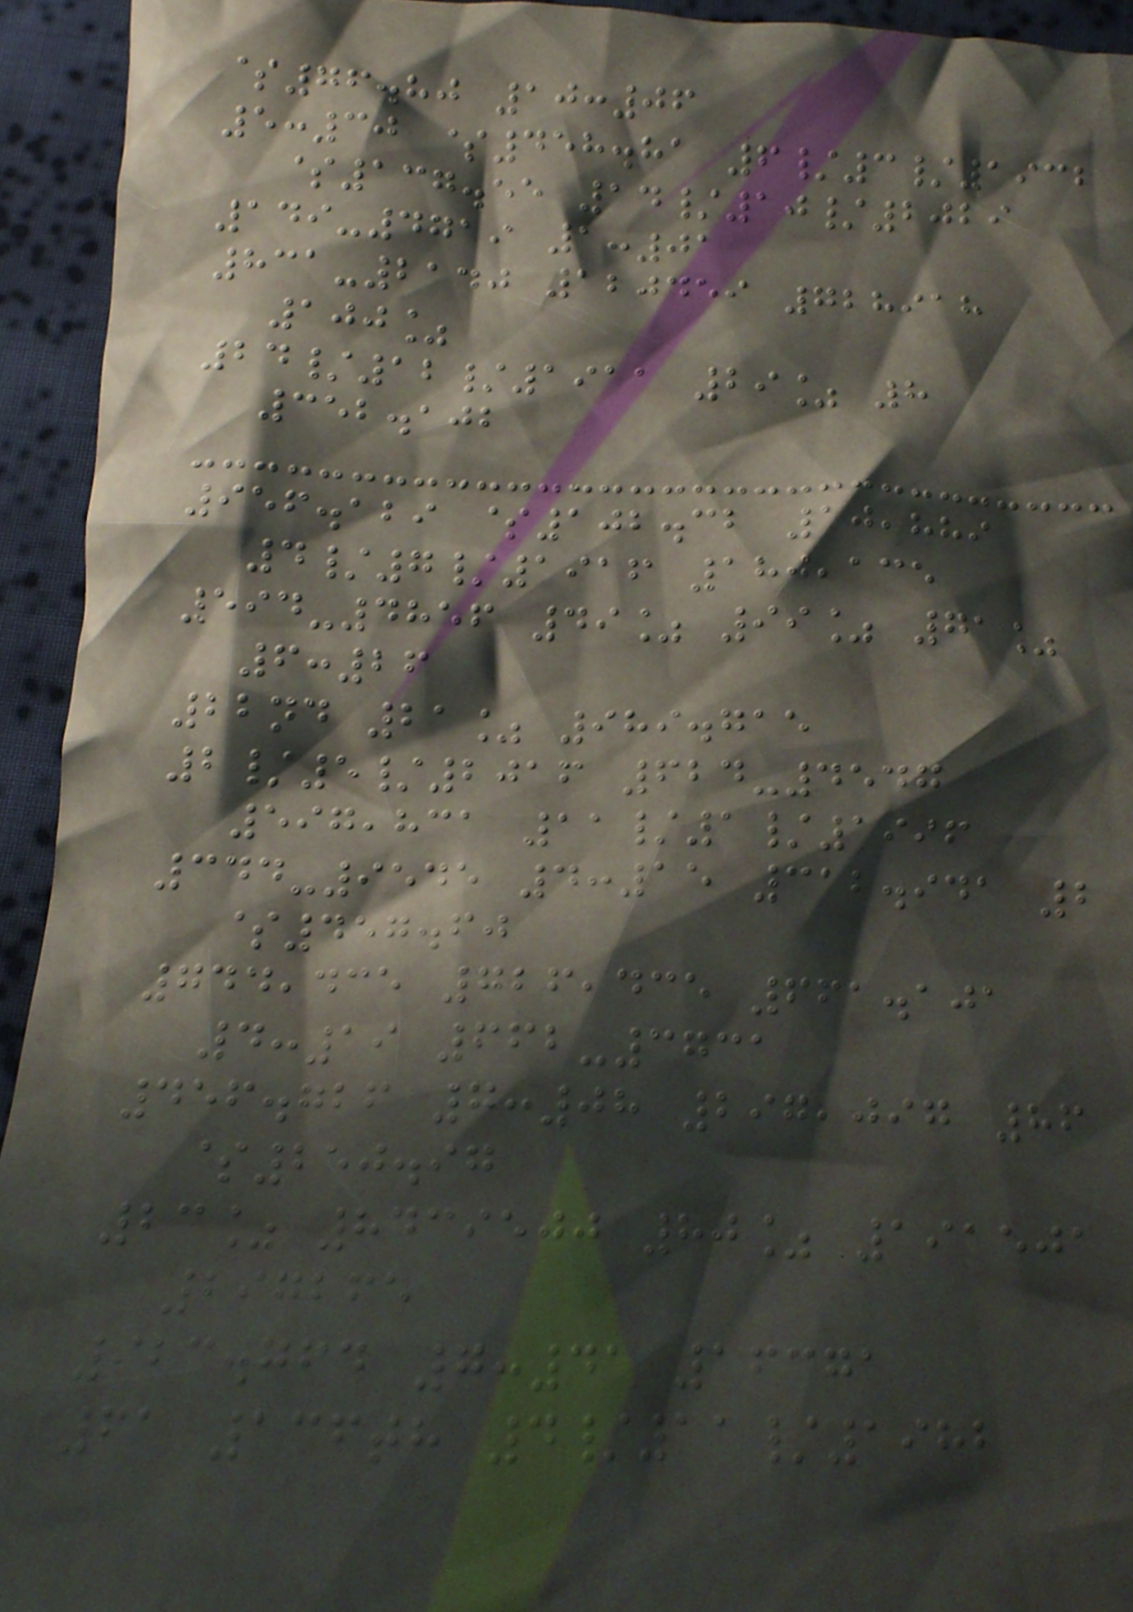$76.80 10:06
5:30 $458.81 6/3/1932
$137.55 14/10/2029
149-4719 1:01
831-2140 120459 728918
100%
24/12/1911 29% 8
352.102
956.129 $102.32 10,889
4/7/1916 180,135
594-4856 49% 99% 71%
6:26
22nd 21% 989.715
2/5/2016 624-4547
597,831 11/1/1996
344-9545 4:15 312.941 2
$457.60
744,435 726,435 661.101
4:19 662-3731
456.726 7:08 297,097 86
$250.97
23% 8439500 80% 191501
297265
923.764 7:41 16371
61 136th 4/11/1982
